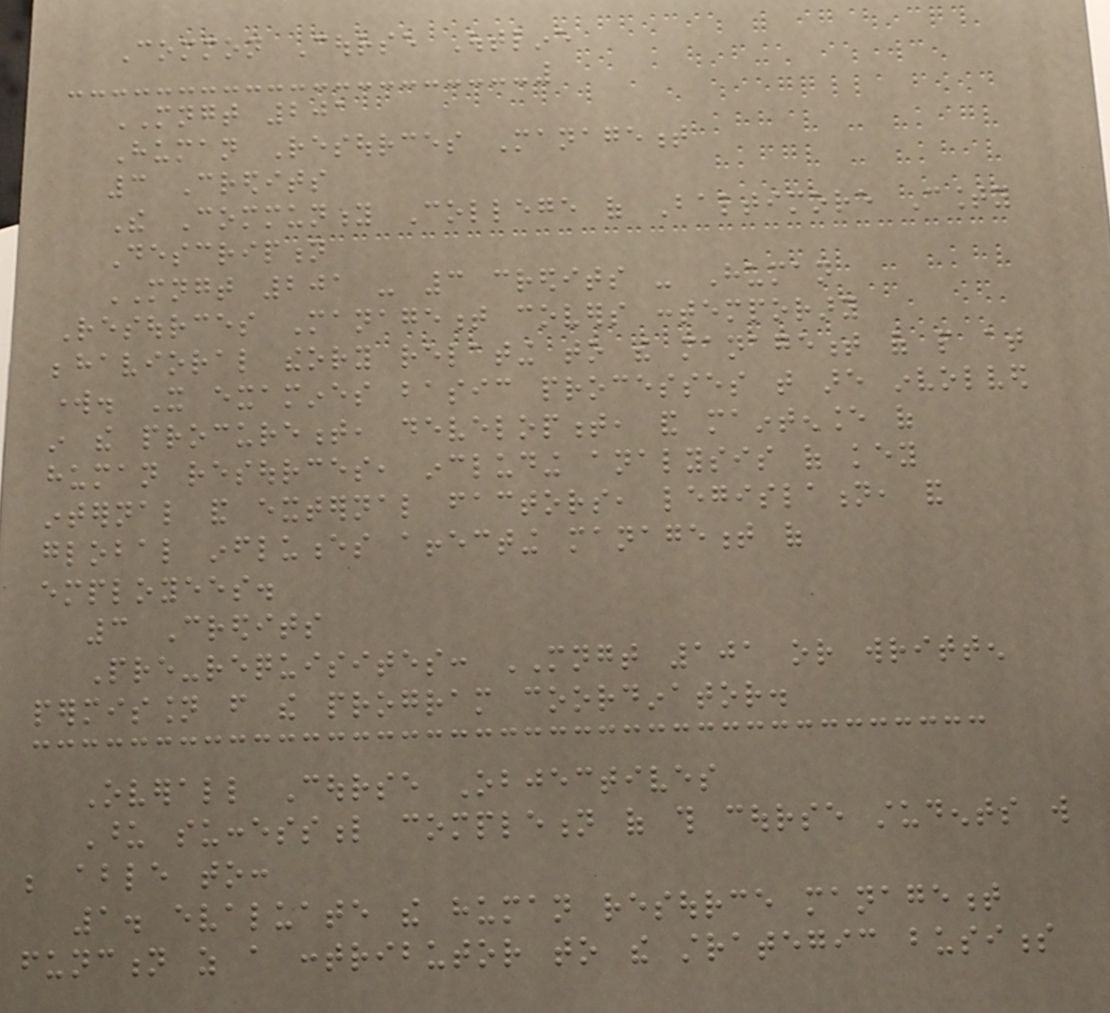Common Course Outline
MNGT 201
Human Resources Management
3 Credits
The Community College of Baltimore County
Description
MNGT 201 - 3 credits - Human
Resources Management covers contemporary
behavioral theory relating to the management of people at
work. It examines basic processes that are involved
in the procurement, development, and maintenance of
human resources, including analysis of key
internal and external factors, legislation, and
global influences affecting management of
employees.
3 Credits
Pre-requisites: MNGT 101 or written
permission from the program coordinator.
Overall Course Objectives
Upon successful completion of this course students will
be able to:
1. evaluate the human resource management
function as a contributor to the strategic business
